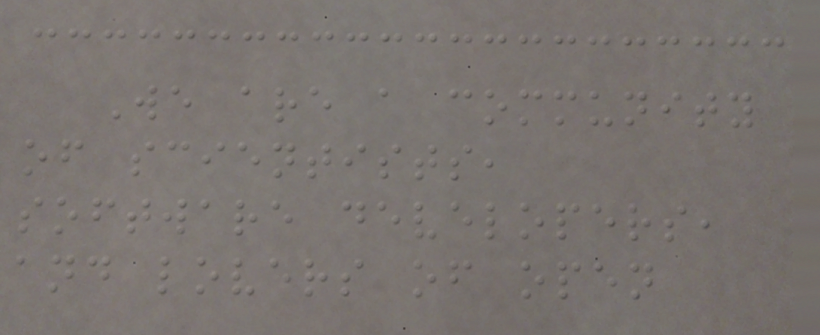We are a community
of scientists,
software developers,
and lovers of open
